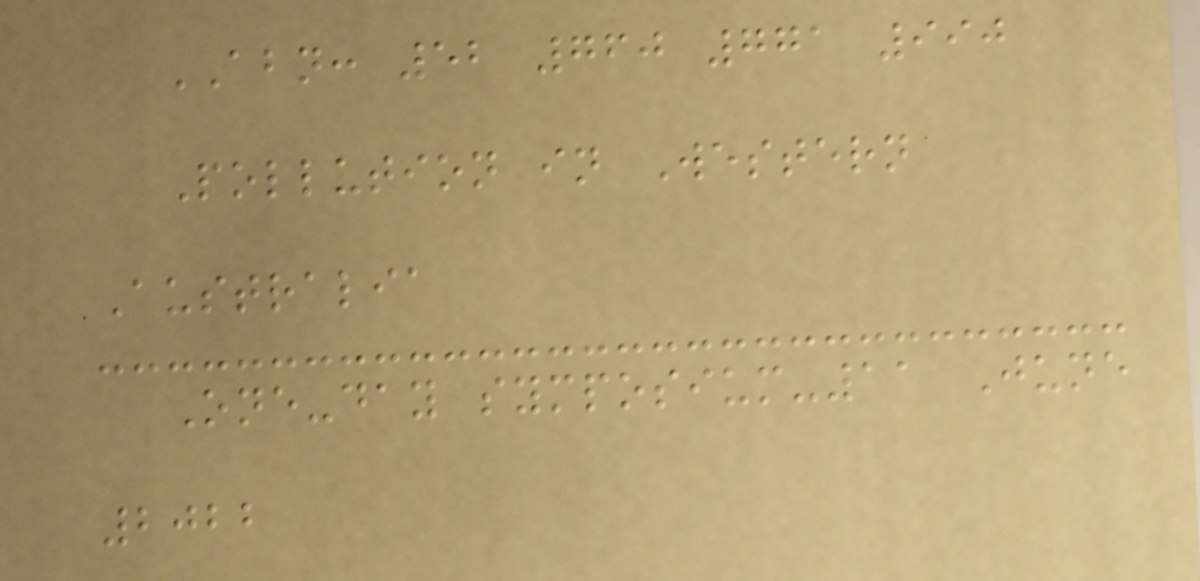ABN: 52 760 771 990
Pollution in Western
Australia
One-day symposium-11 June
2022
